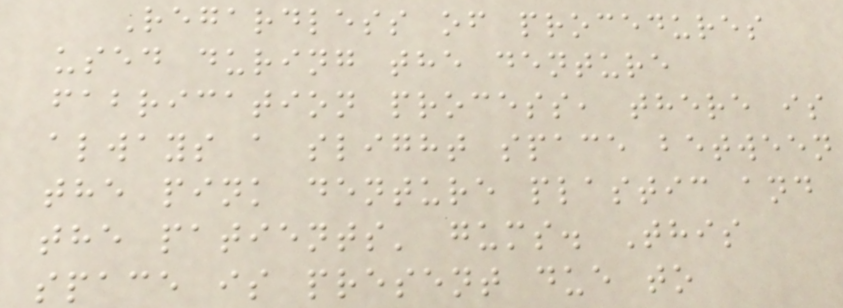Regardless of procedures
used during the denture
fabrication process, there is
always a slight space between
the pink denture plastic and
the patients' gums. This
space is present due to
